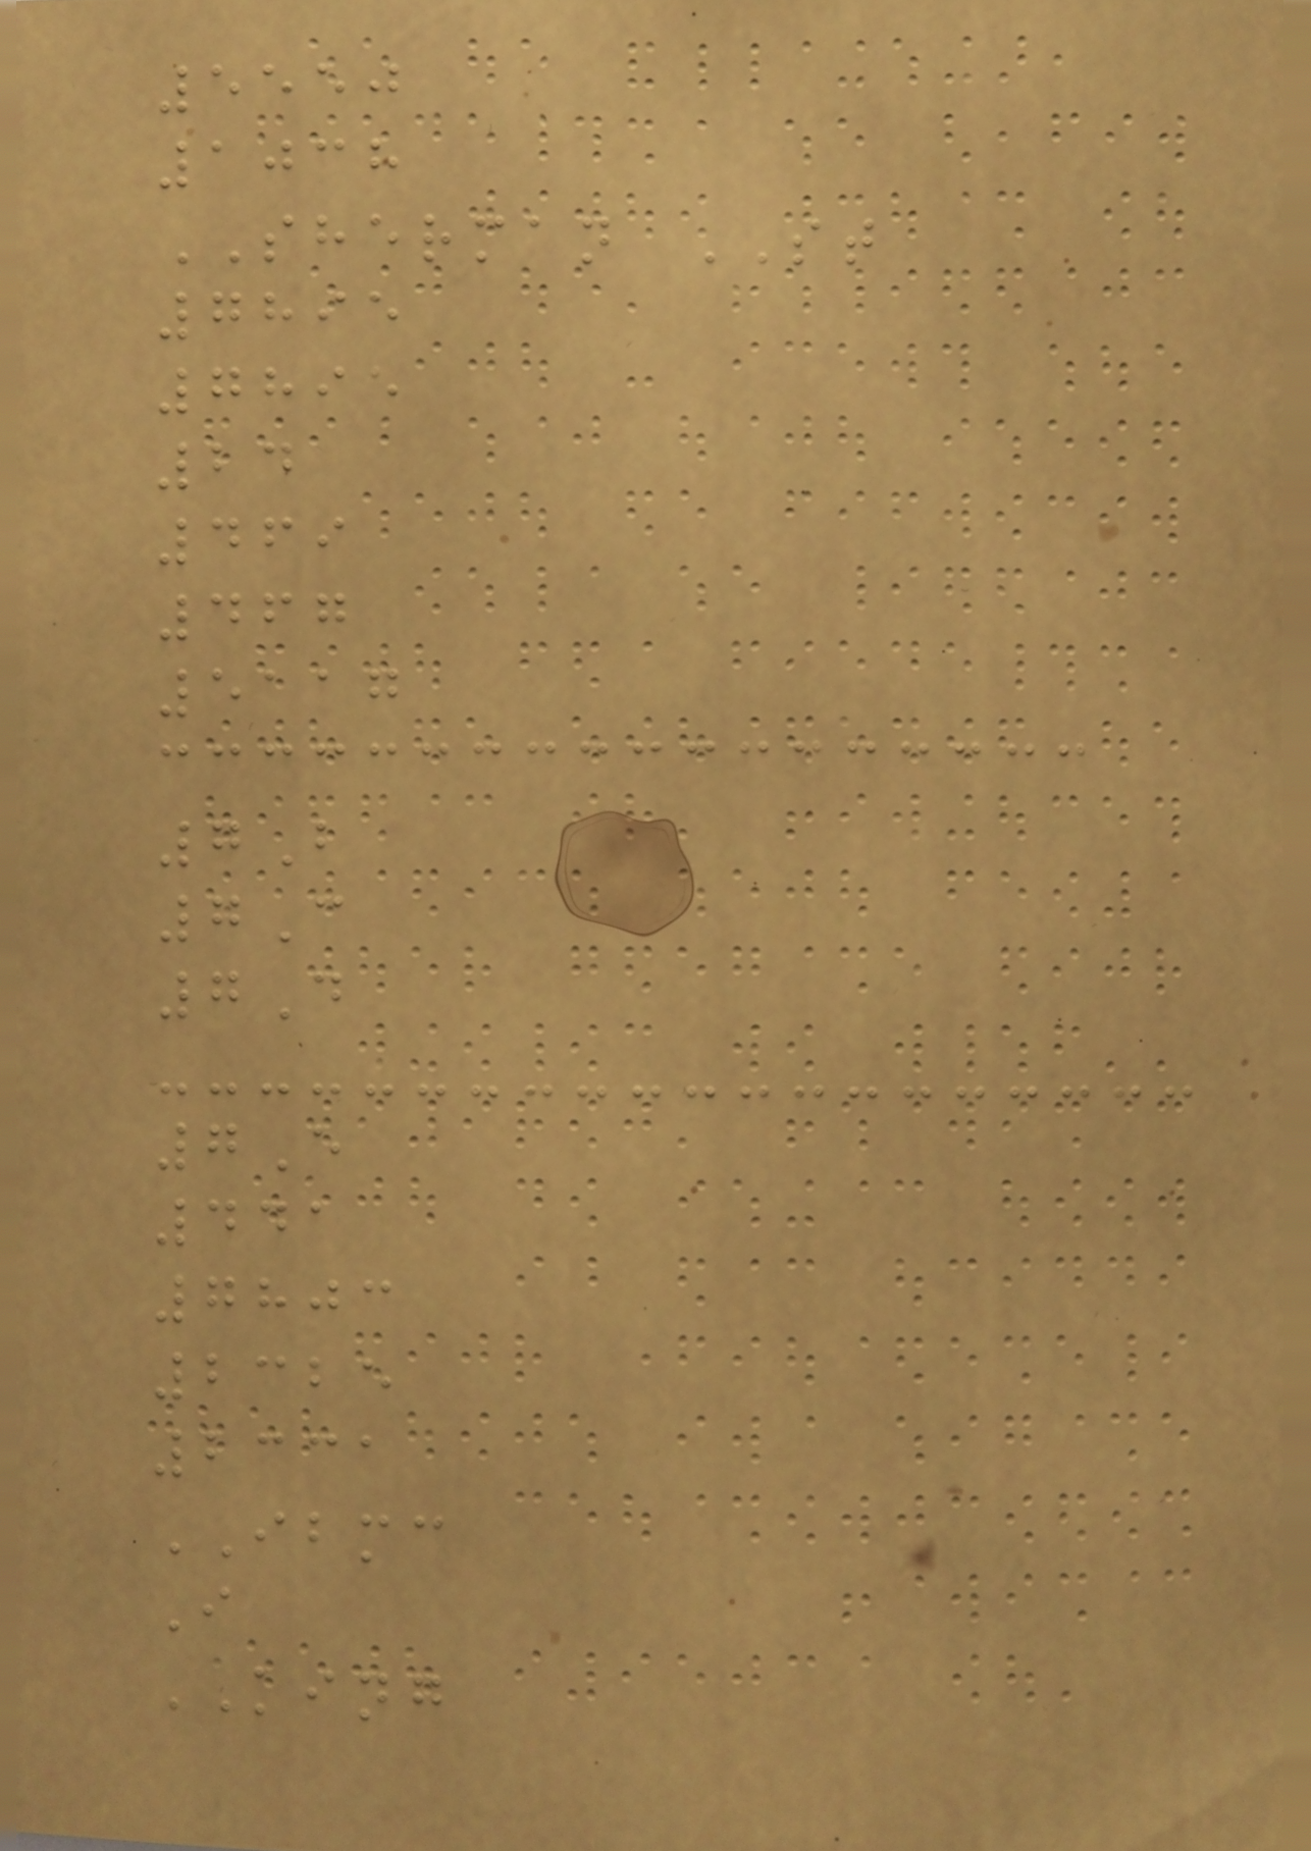5550
1038
SHERMAN ST
7895
7895
24
469
467
5117
7B
7C
7D
7E
441
7803
2325
2331
IBMC
I
KING
